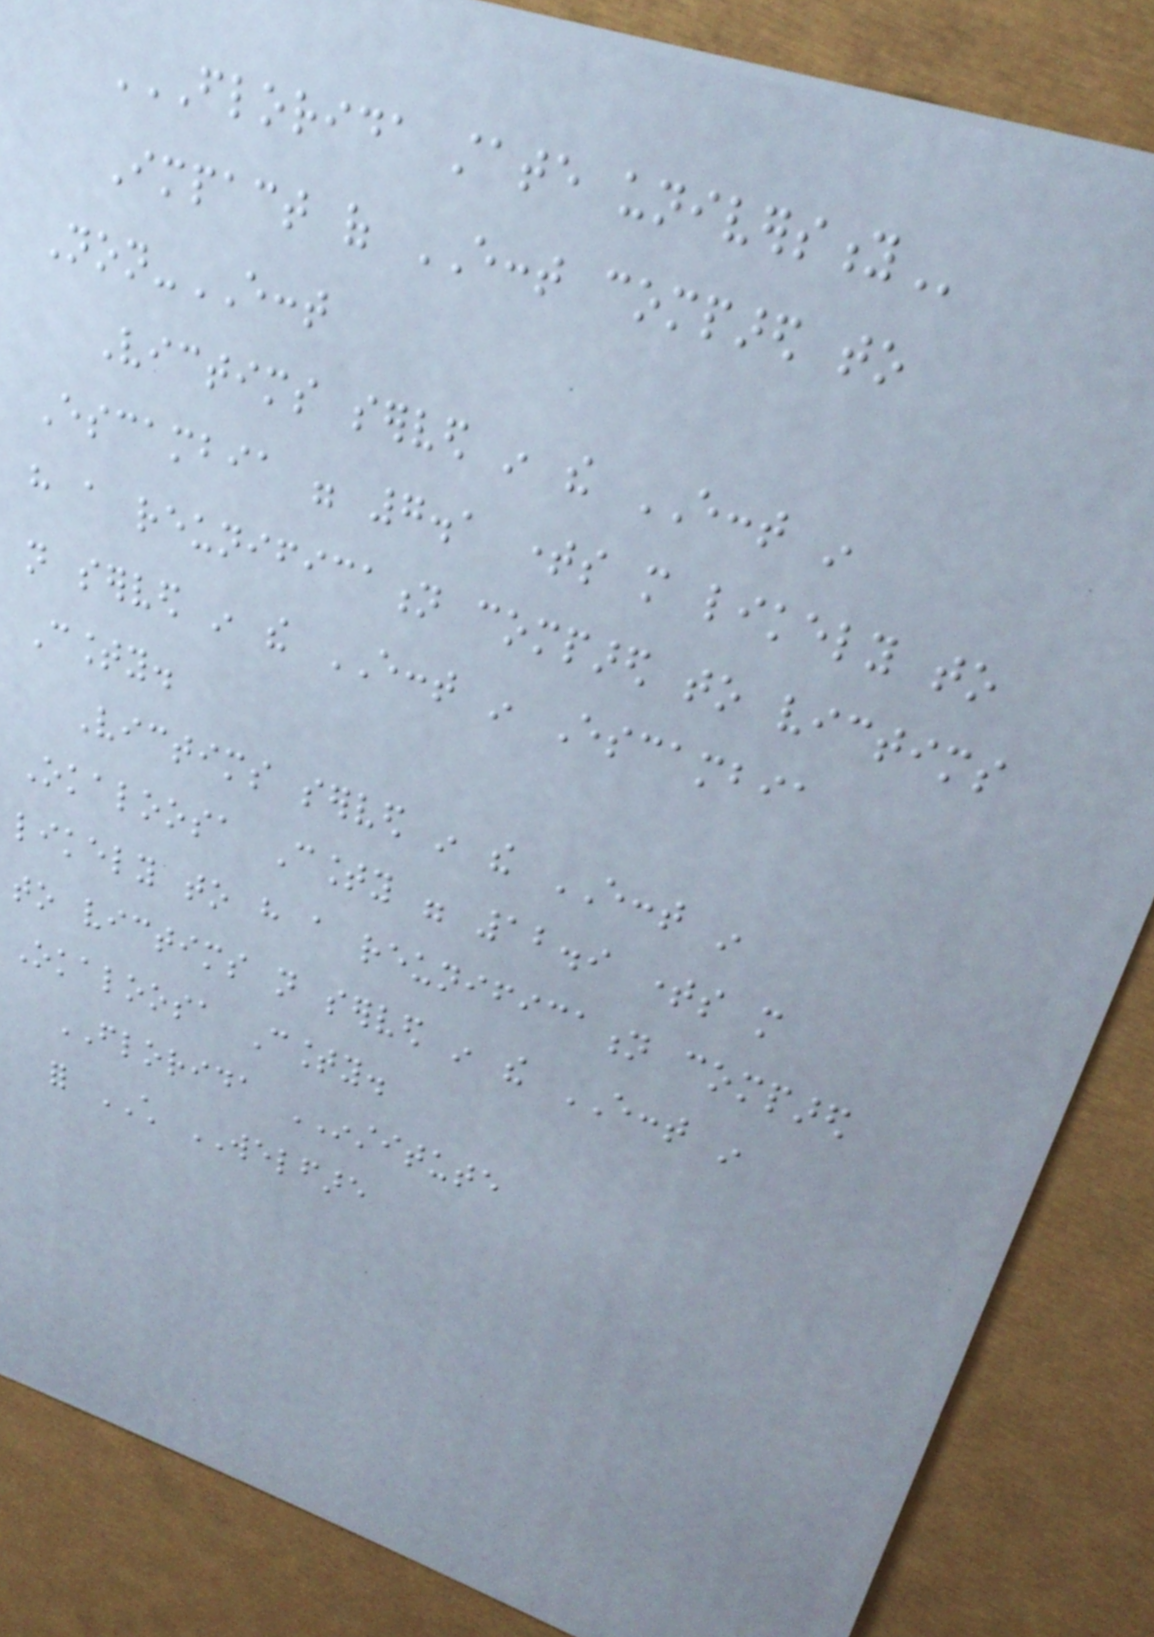FLORIDA STATE UNIVERSITY
Impact of ECCT compared to
Non-ECCT
Victims served in the ECCT in
Escambia were 7.1 times more likely to
have a reunification compared to victims
not served in the ECCT in Escambia
County.
Victims served in the ECCT in
Okaloosa County were 12.9 times more
likely to have a reunification compared
to victims not served in the ECCT in
Okaloosa County.
FLORIDA INSTITUTE
for CHILD WELFARE
